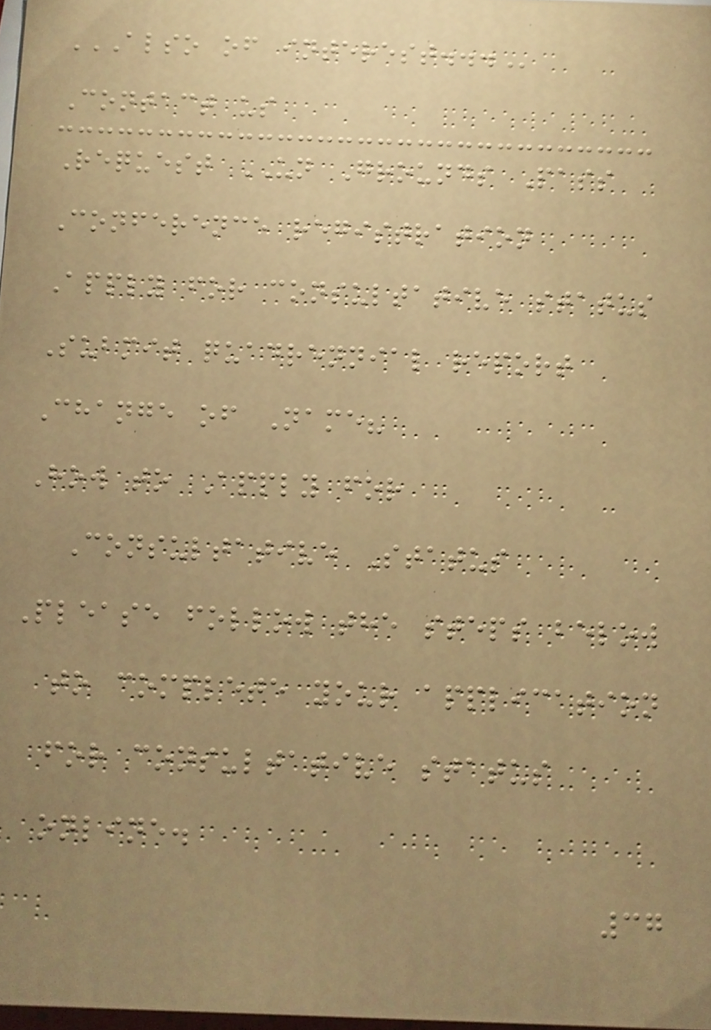ALSO OF INTEREST...
Contact us
Request UN Grounds Pass
Conference registration
Apply for consultative status
Submit quadrennial report
Change of Name?
How to Apply for
Consultative Status
Please follow the steps below
to complete your application
for consultative status
online.
37
